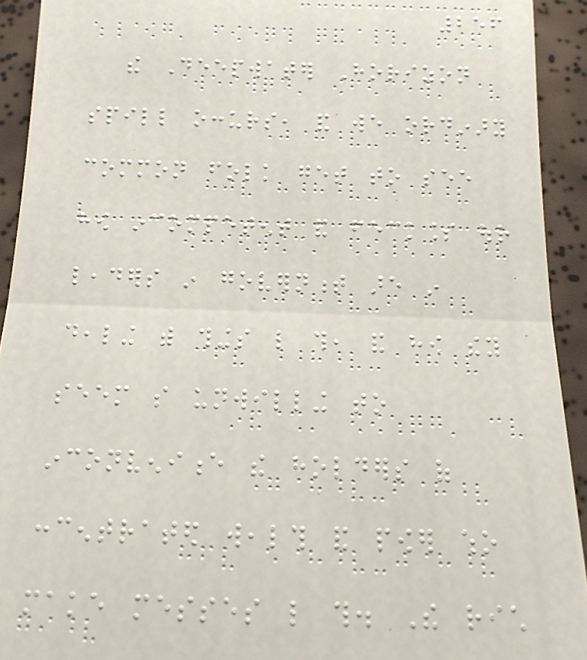256
the Deepwater Horizon
spill occurs, and we ordinary
common folk get to see
how incompetent and feckless our
leaders in government are in
dealing with things like this, and how they
seem so unwilling to
inconvenience the holders of
concentrated wealth and power who
make messes like this. The rich
